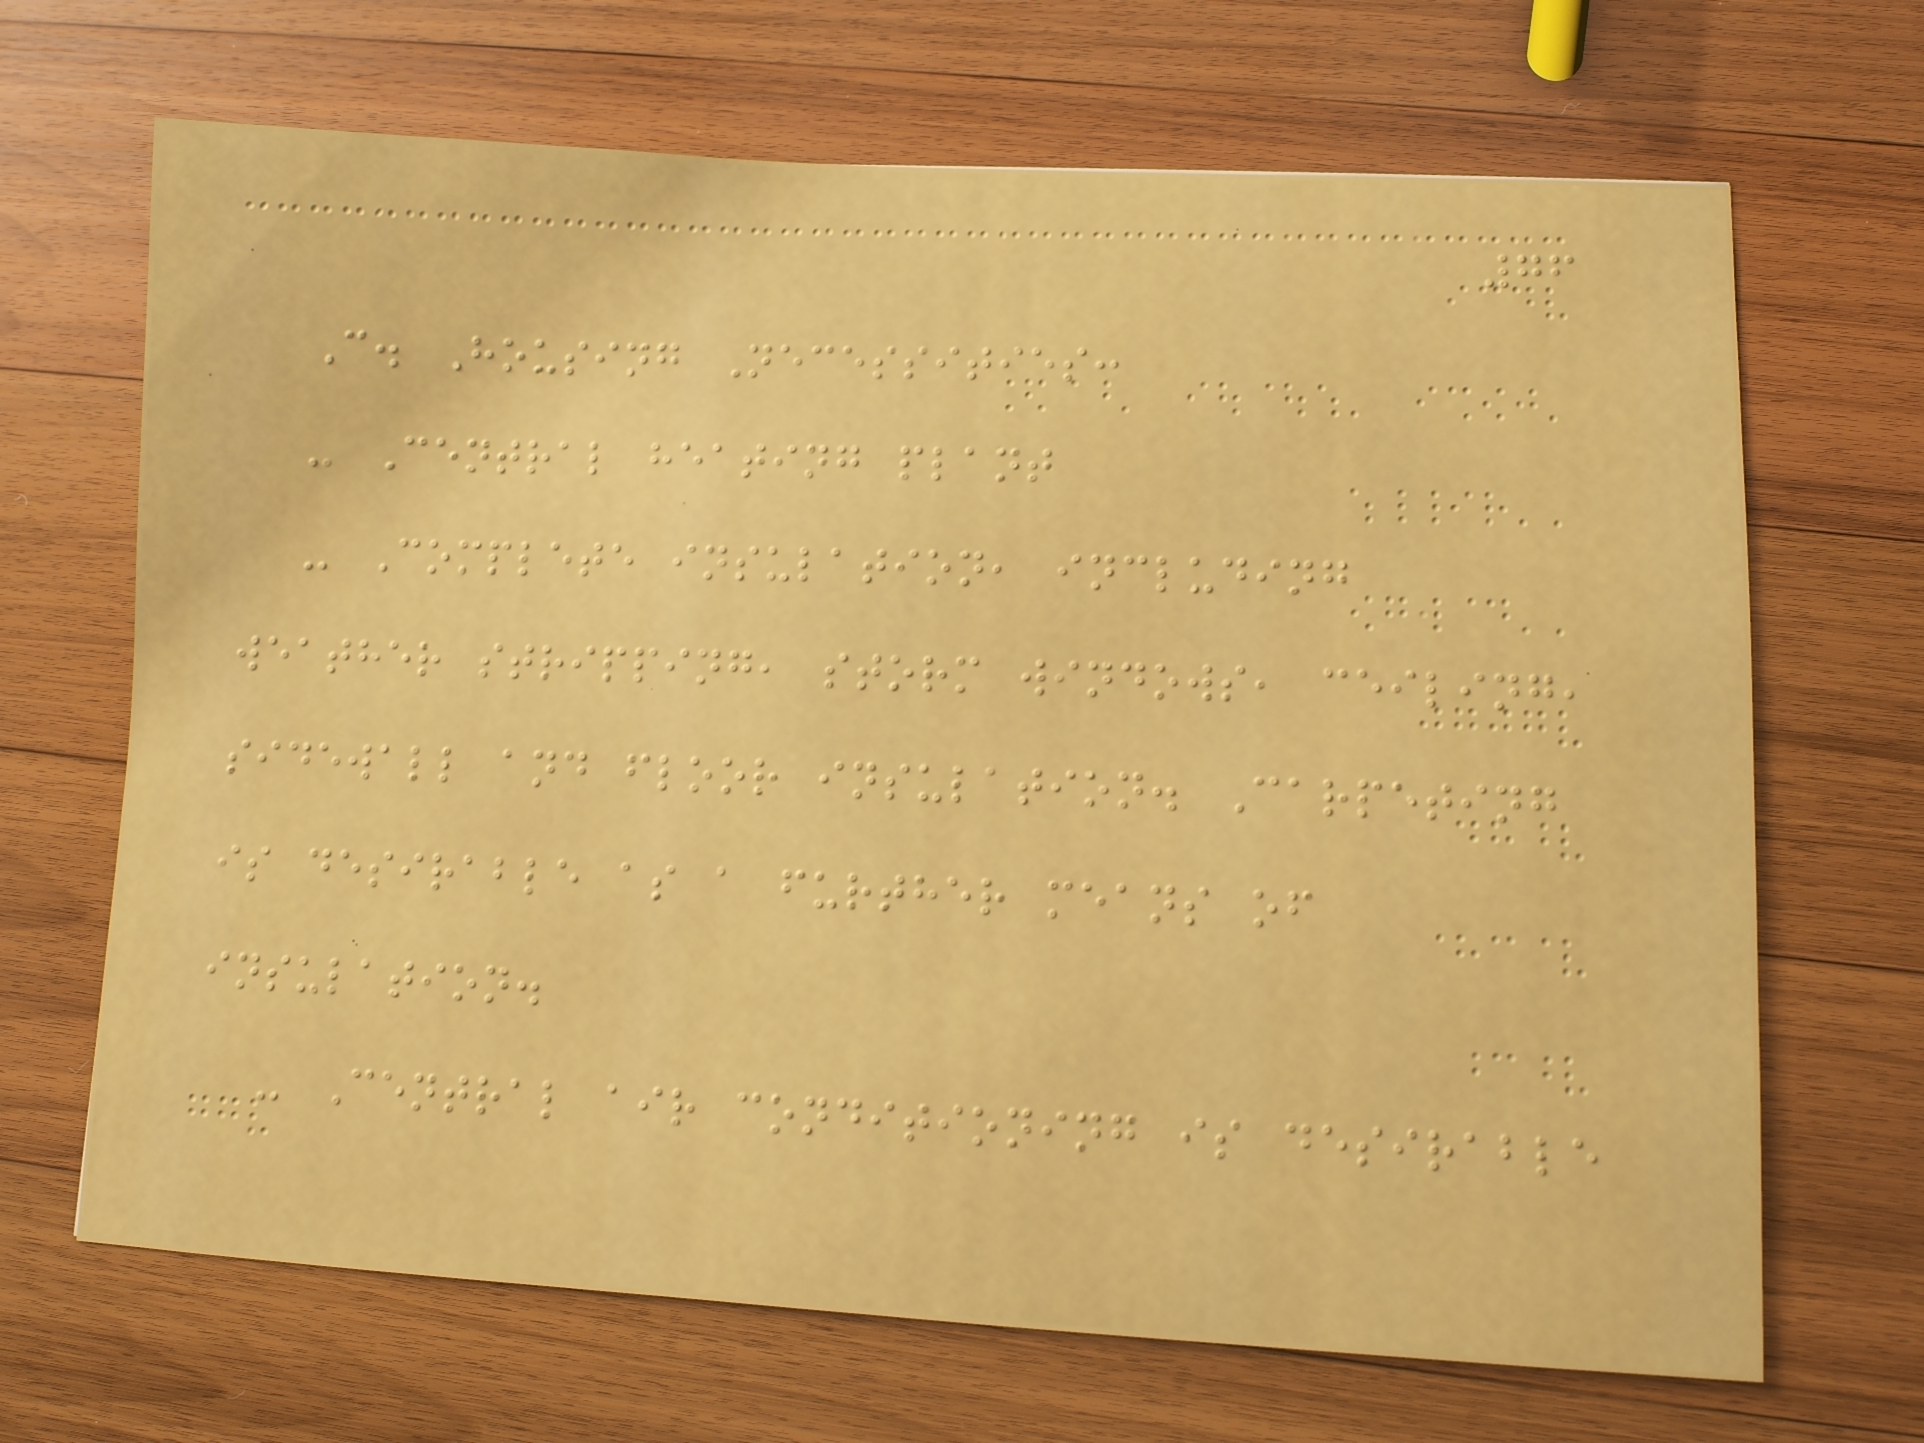76
C. Housing Necessities:
- Central heating plant
- Complete insulation, including
weather stripping, storm windows, ceiling,
sidewall and floor insulation. Carpeting
is desirable as a further means of
insulation.
- Central air conditioning is desirable
